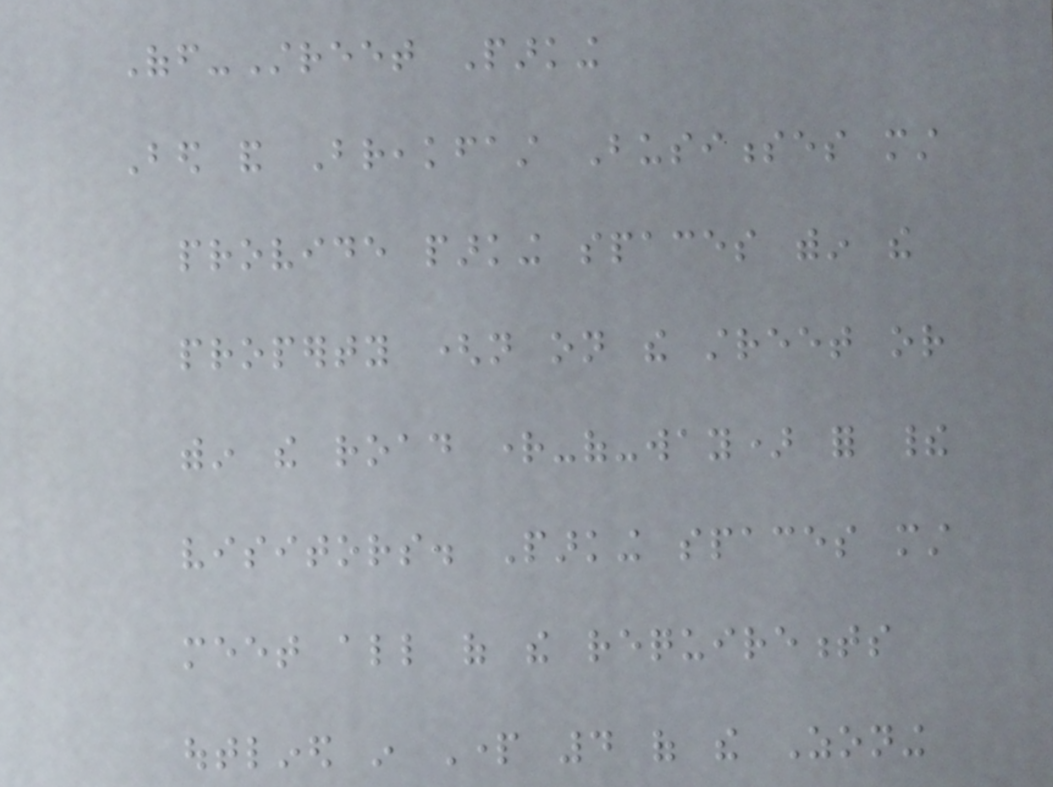Off-Street Parking
Bed and Breakfast Businesses must
provide parking spaces within the
property (not on the street or
within the road right-of-way) for their
visitors. Parking spaces must
meet all of the requirements
outlined in Part 4 of the Zoning
